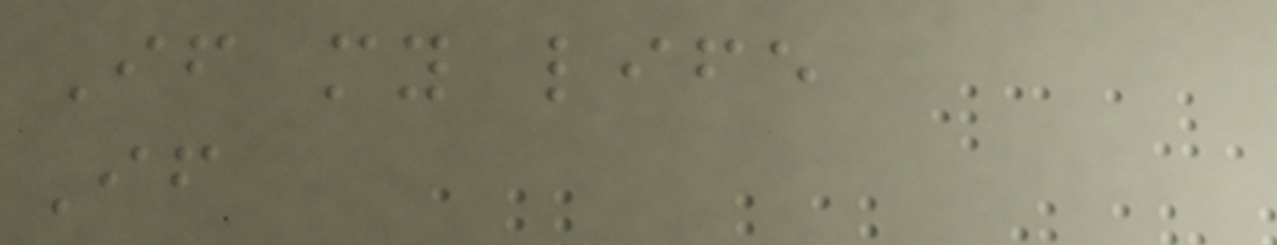If my life
If
